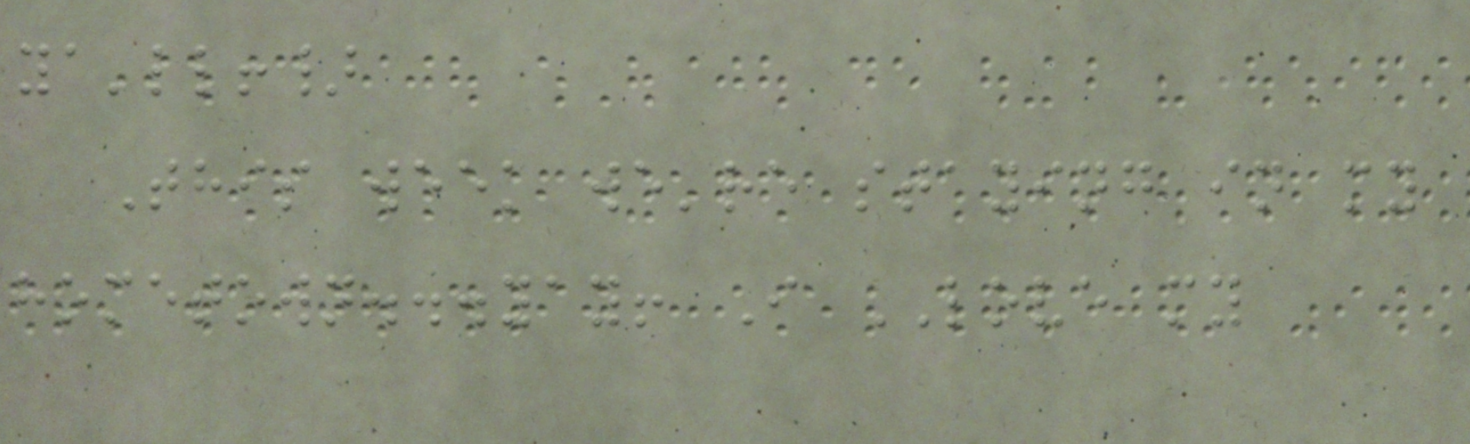ya'll!}
This week we're staying in my
hometown...yay! I LOVE my
